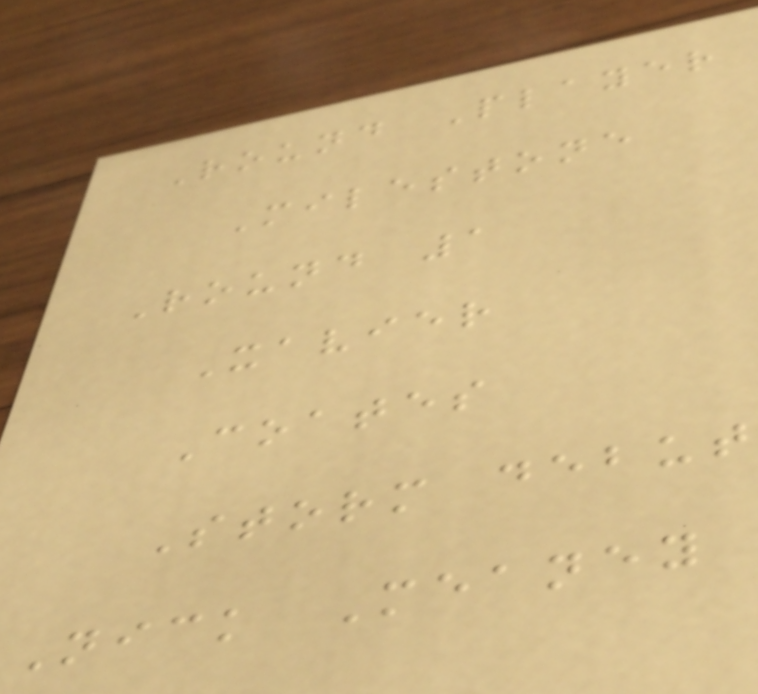Round Player
Milestone
Round 1
Xavier
Coates
Storm debut
Nick Meaney
